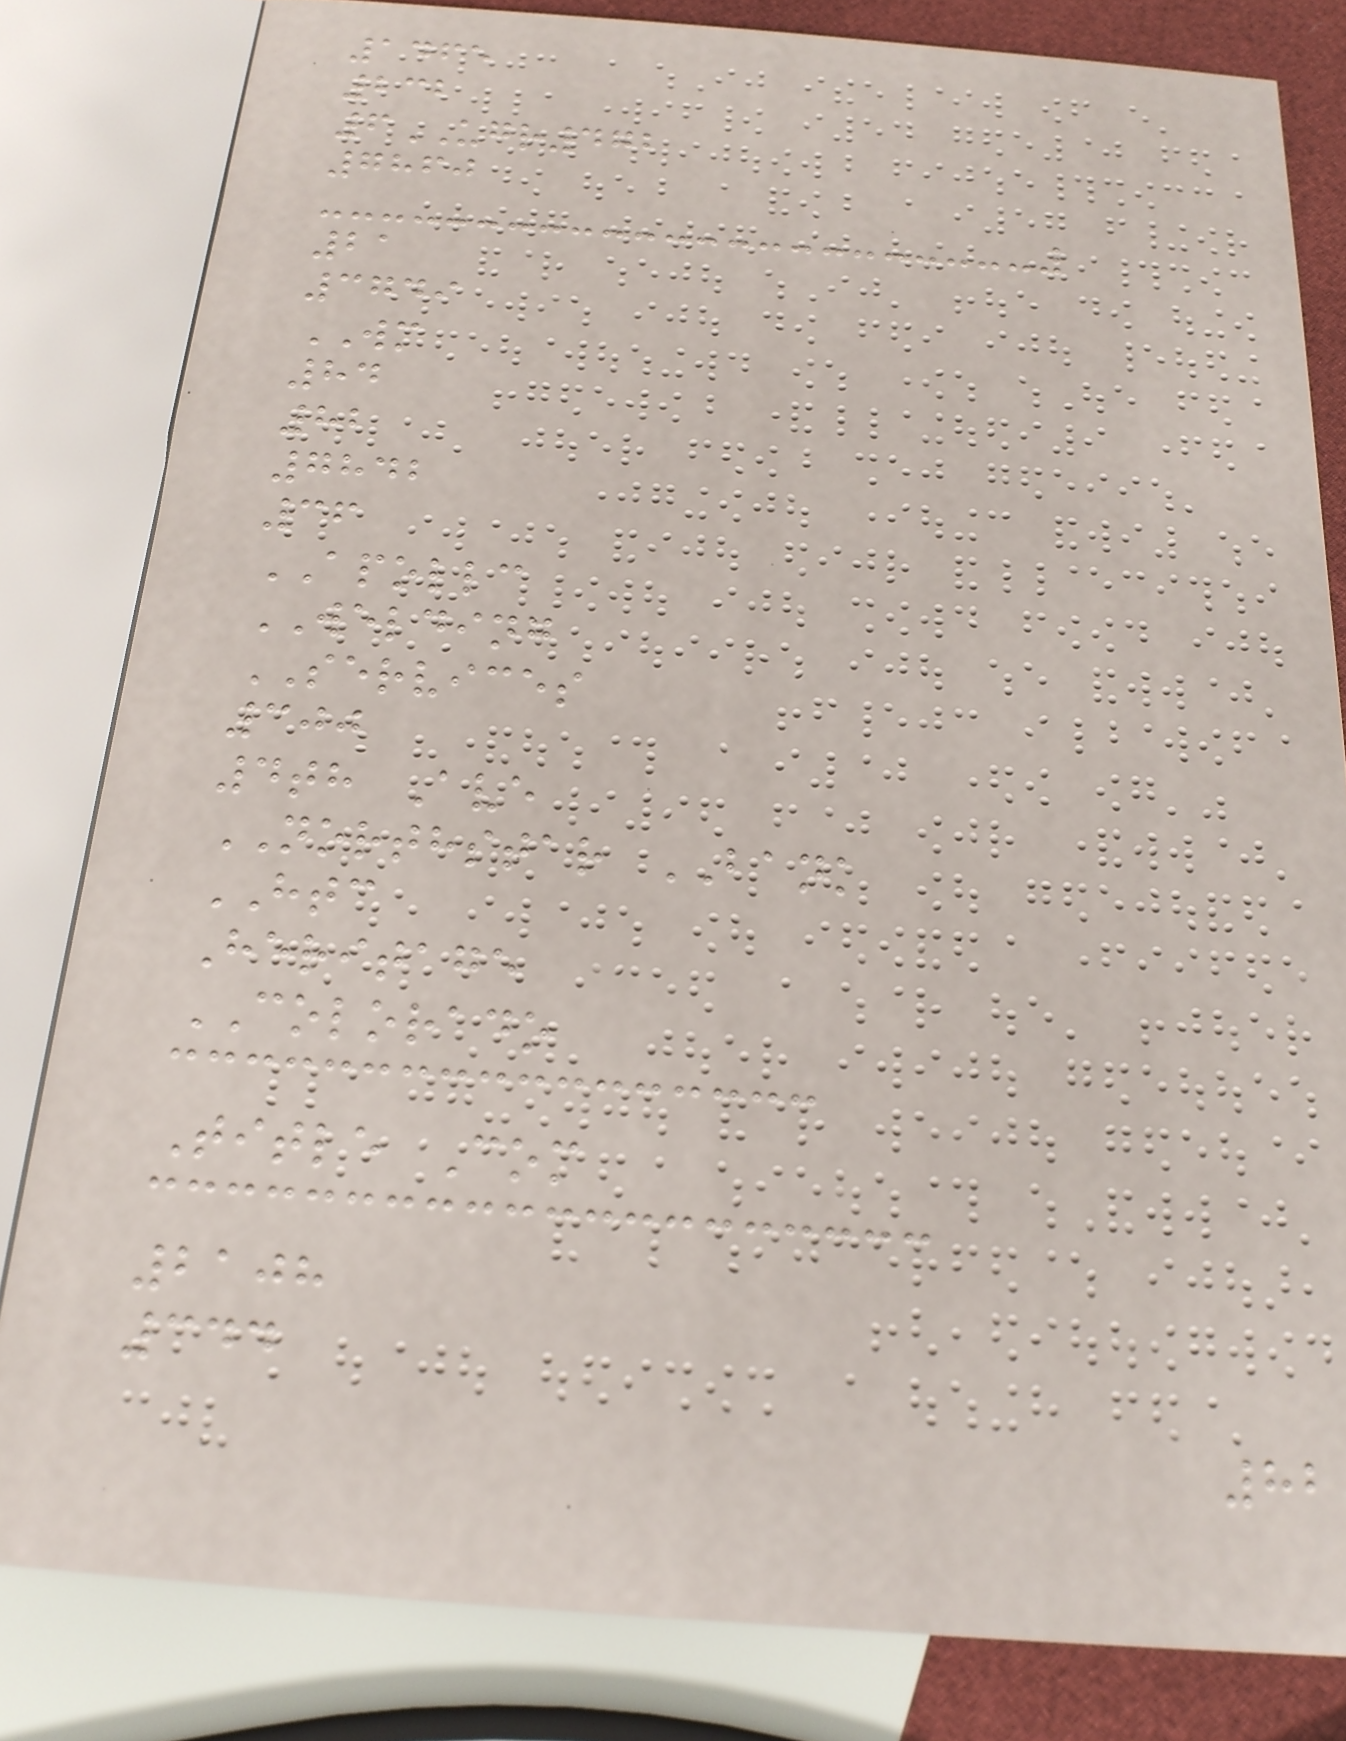1465
232
6UGR472
7860
21
3749
WM
84
82
7842
36
APOLLC
WELDING
SERVICES
300
4th Ave
NORTHSTAR BANK
HTC
Heritage
COLORADO
Title Com
2108
344
82
